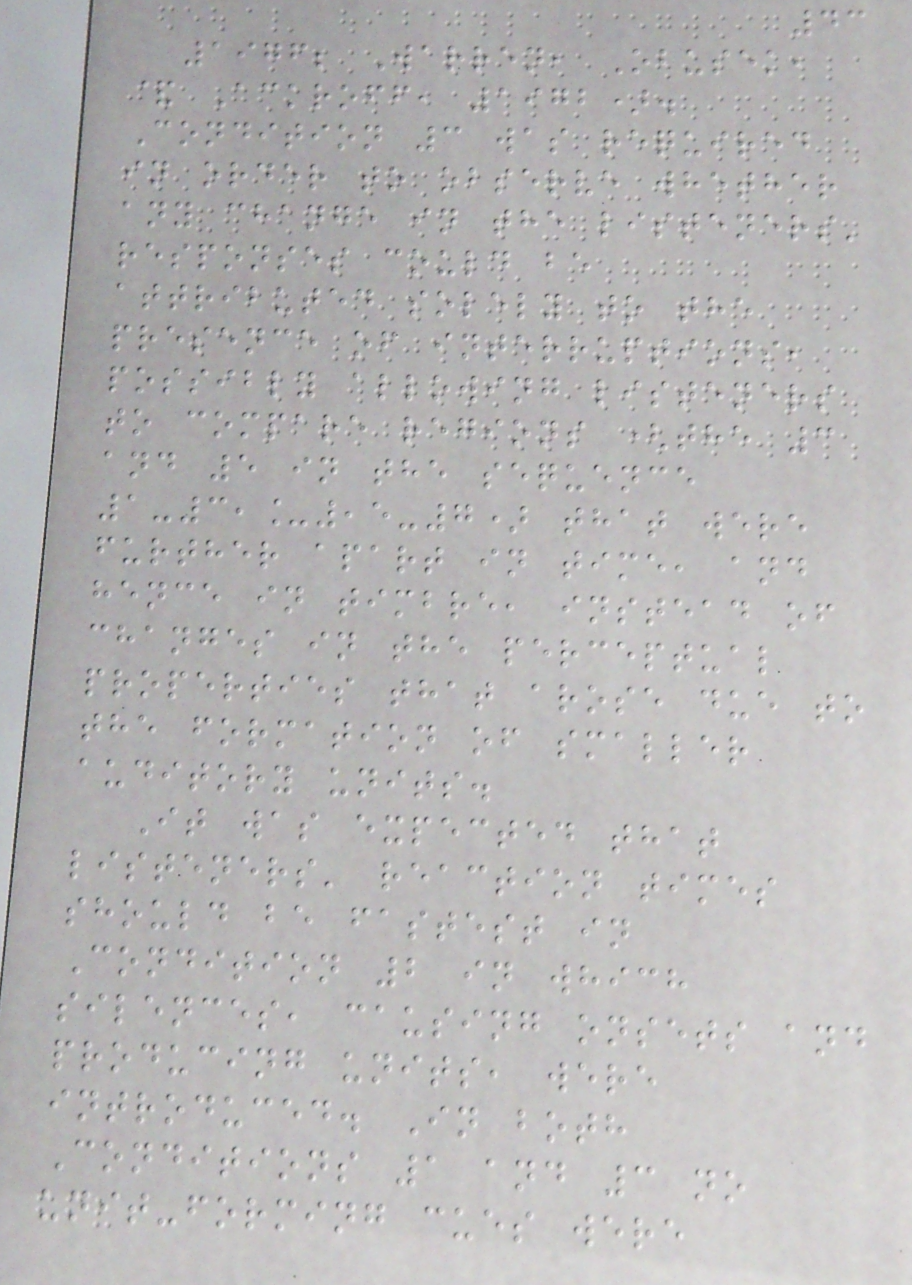43
1976; Warren, Obusek,
& Ackroff, 1972).
Condition 3 was required
in order to observe whether
any change in the listeners'
responses could be
attributed solely to the
presence of interruptions,
possibly allowing listeners
to compare regions (the 3
and 5 in the sequence
1-3,_,5-7) that were
further apart in time, and
hence in timbre, instead of
changes in the perceptual
properties that arose due to
the formation of smaller
auditory units.
It was expected that
listeners' reaction times
should be fastest in
Condition 2 in which
silences, causing onsets and
producing units, were
introduced. In both
Conditions 1 and 3 no
unit-forming cues were
